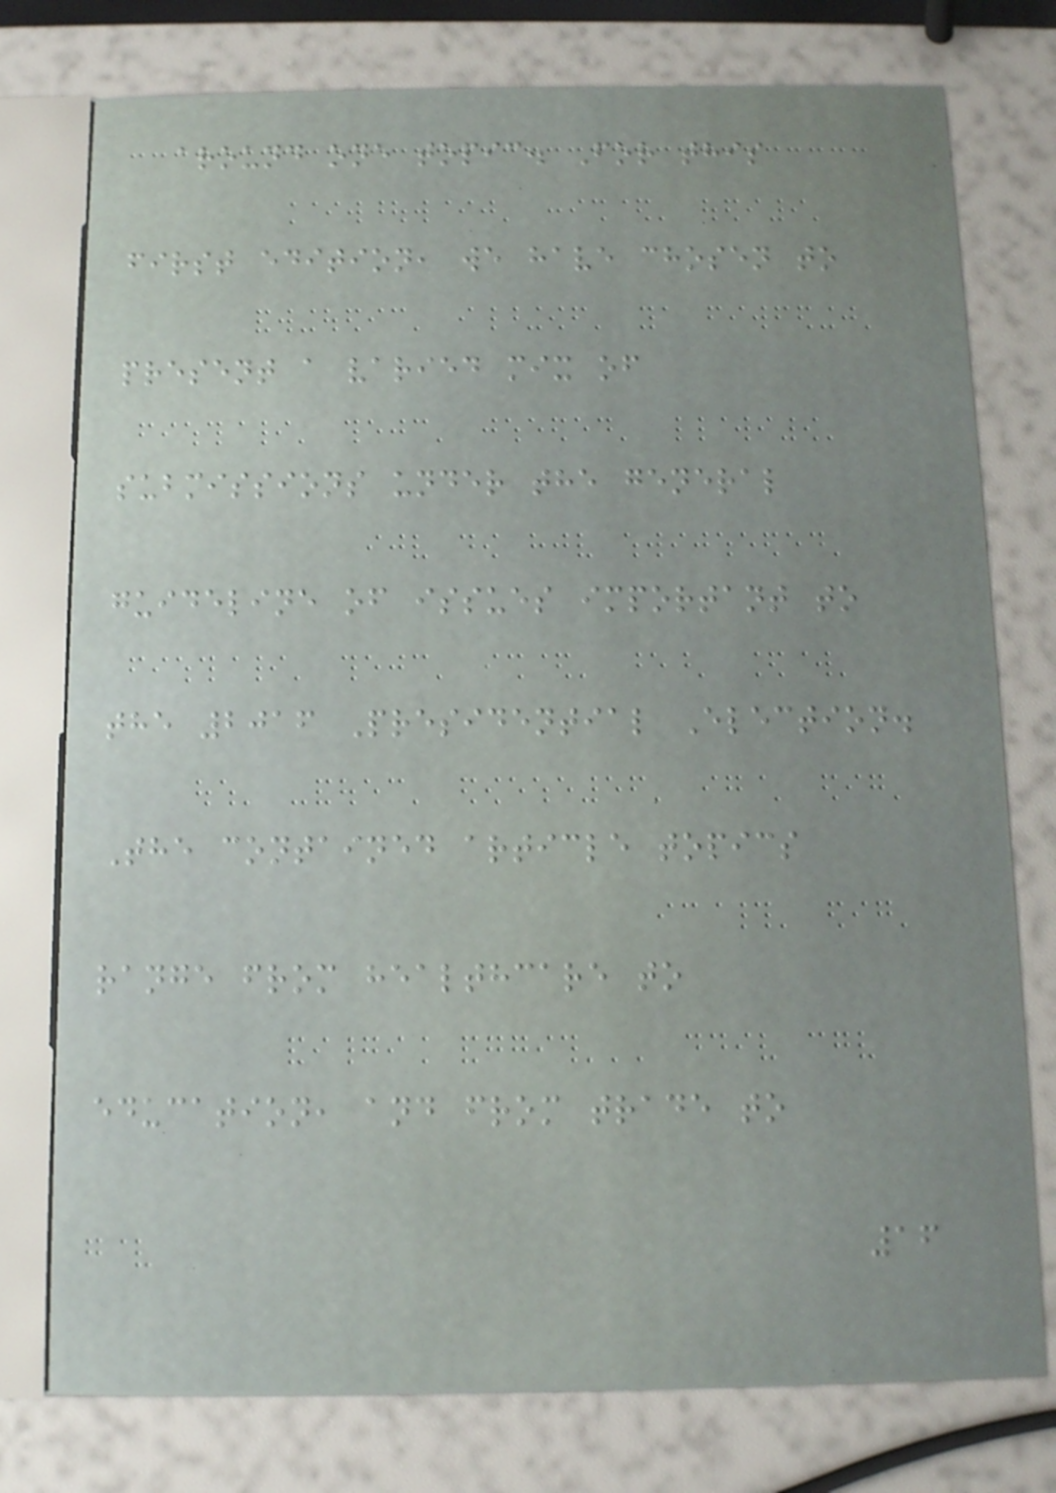around one topic. For this
first edition, we have chosen to
present a varied mix of
submissions under the general
guideline of issues important to
the 2016 Presidential Election.
The contained article topics
range from healthcare to
education, and from trade to
16
